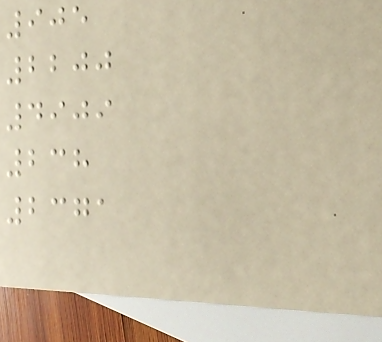905
2200
4909
238
2371
